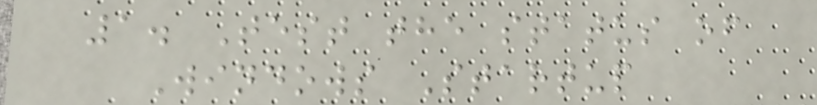1. Test the status of
Windows Startup
